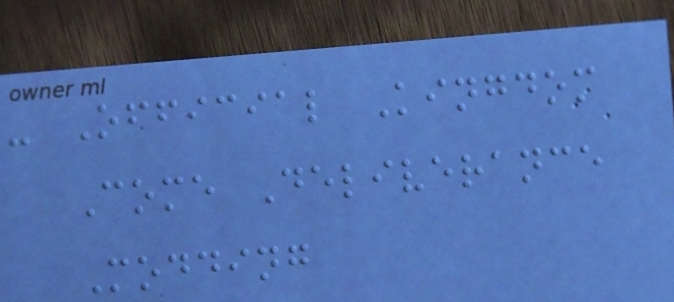- Official Kingdom
Come Deliverance
Modding
